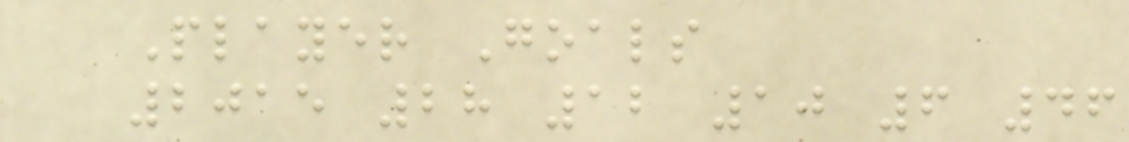Player Goals
2015 28 12 10 6 46
